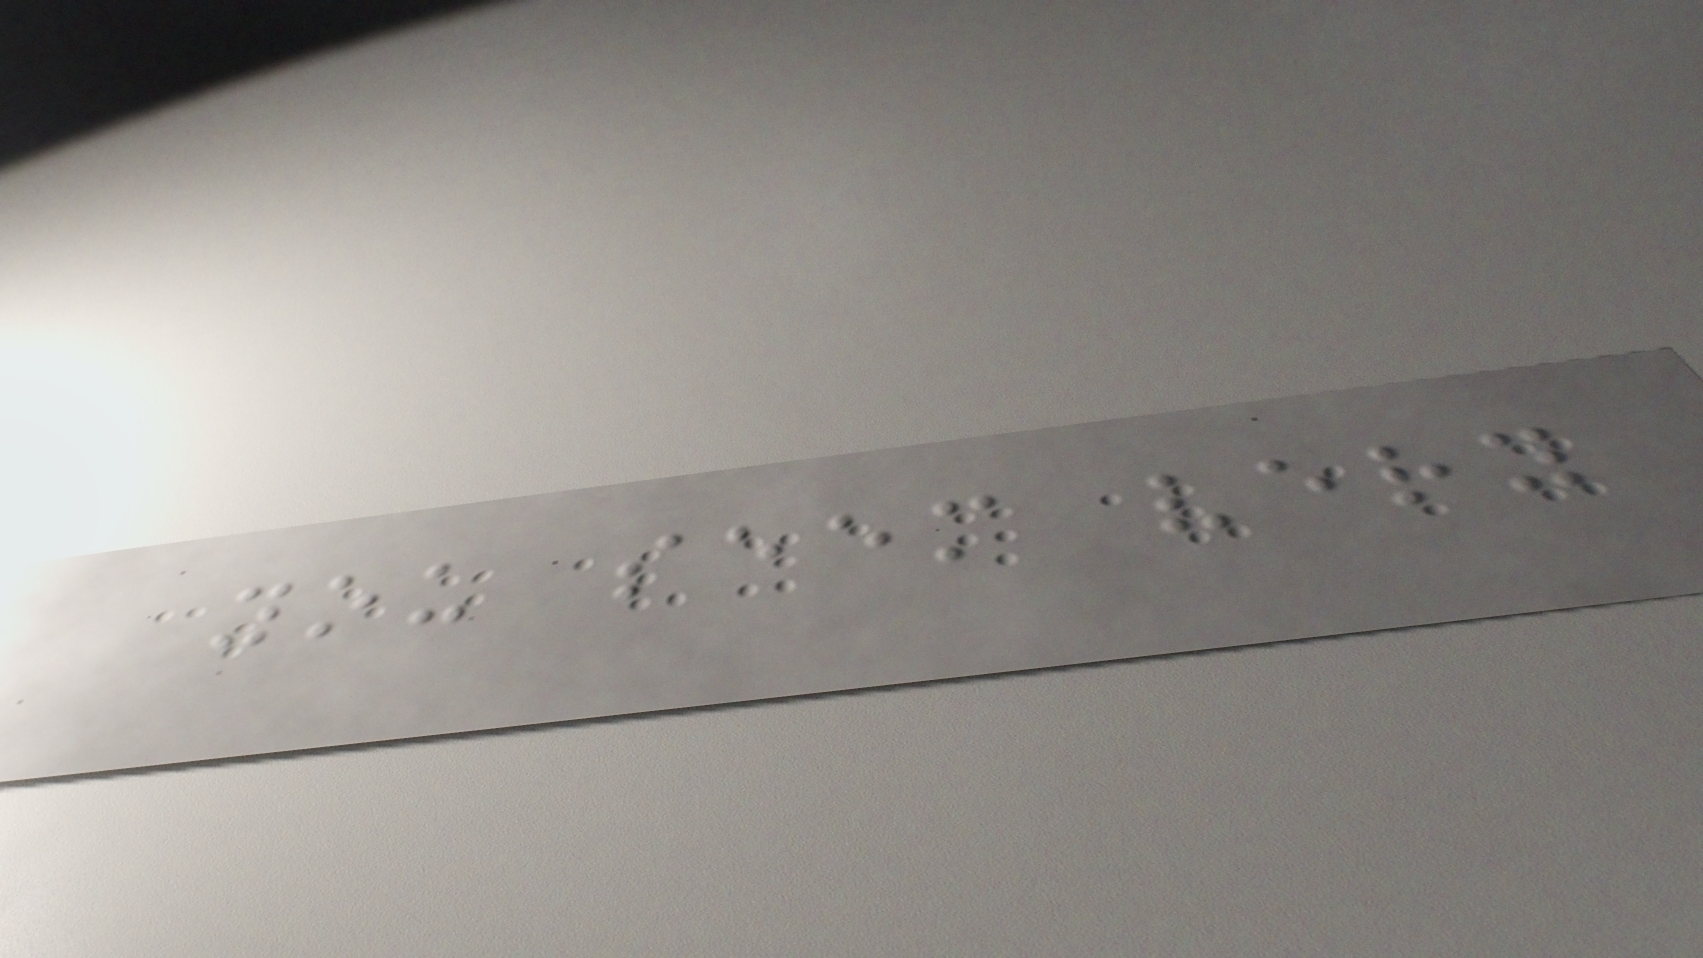you seem very
